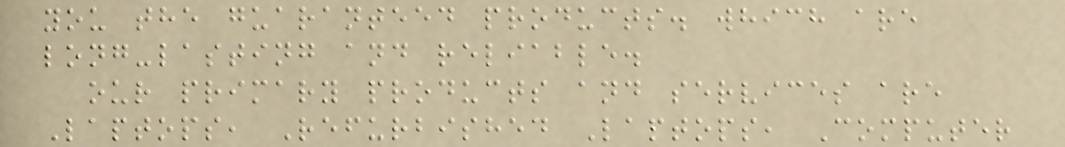you the guaranteed products. which are
long-lasting and reliable.
our primary products and services are
Laptops, Refurbished Laptops, Computer
